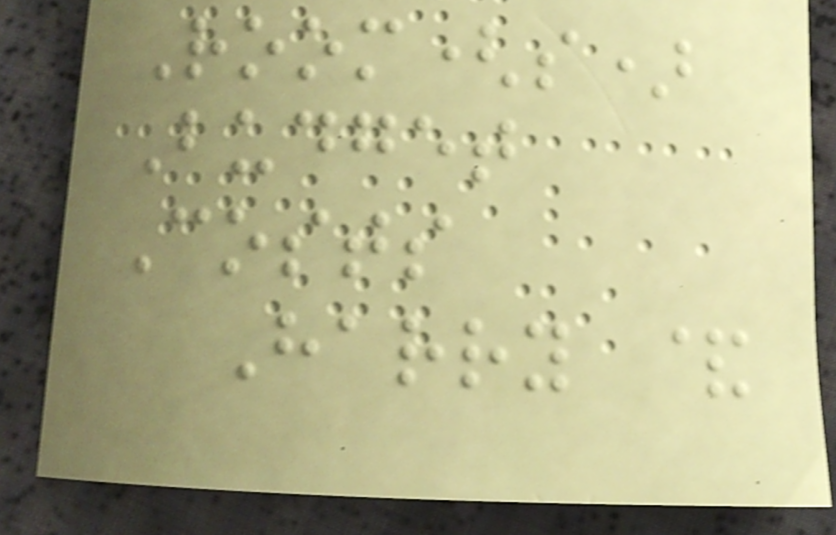Room(s)
Budget
Costs
Harry &
